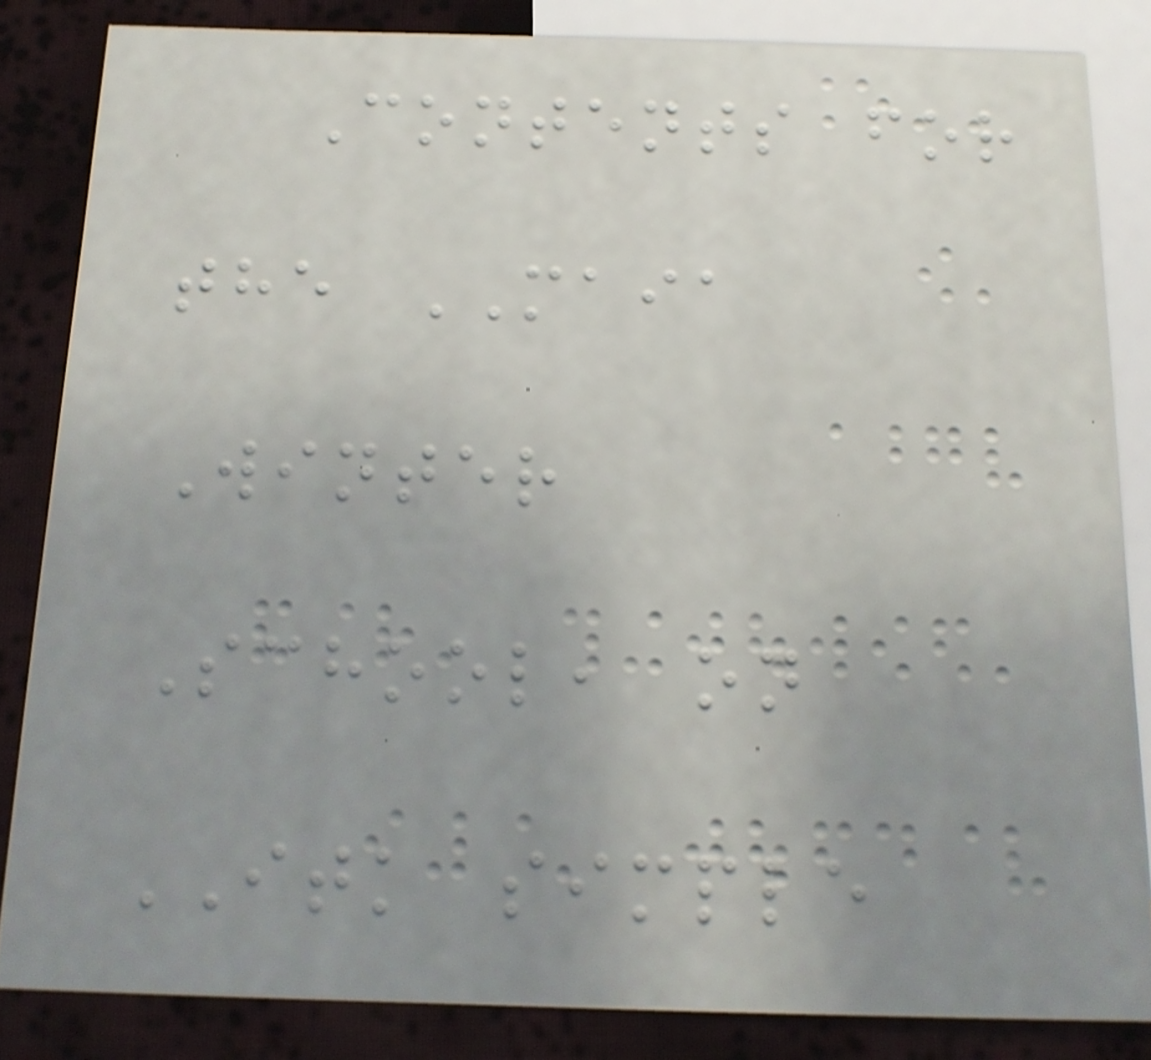Contents for
the MAIA
Winter
School, on
ITK simple
